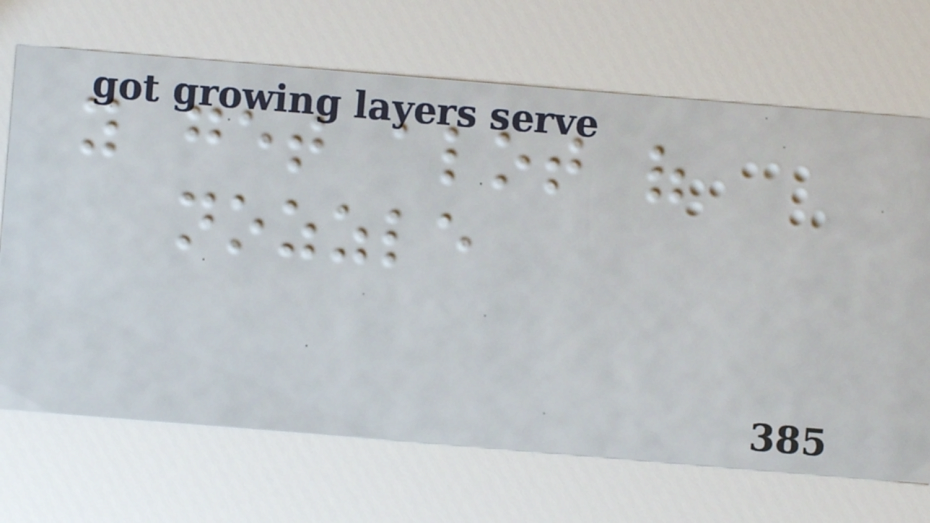you get alot of
nozzle
